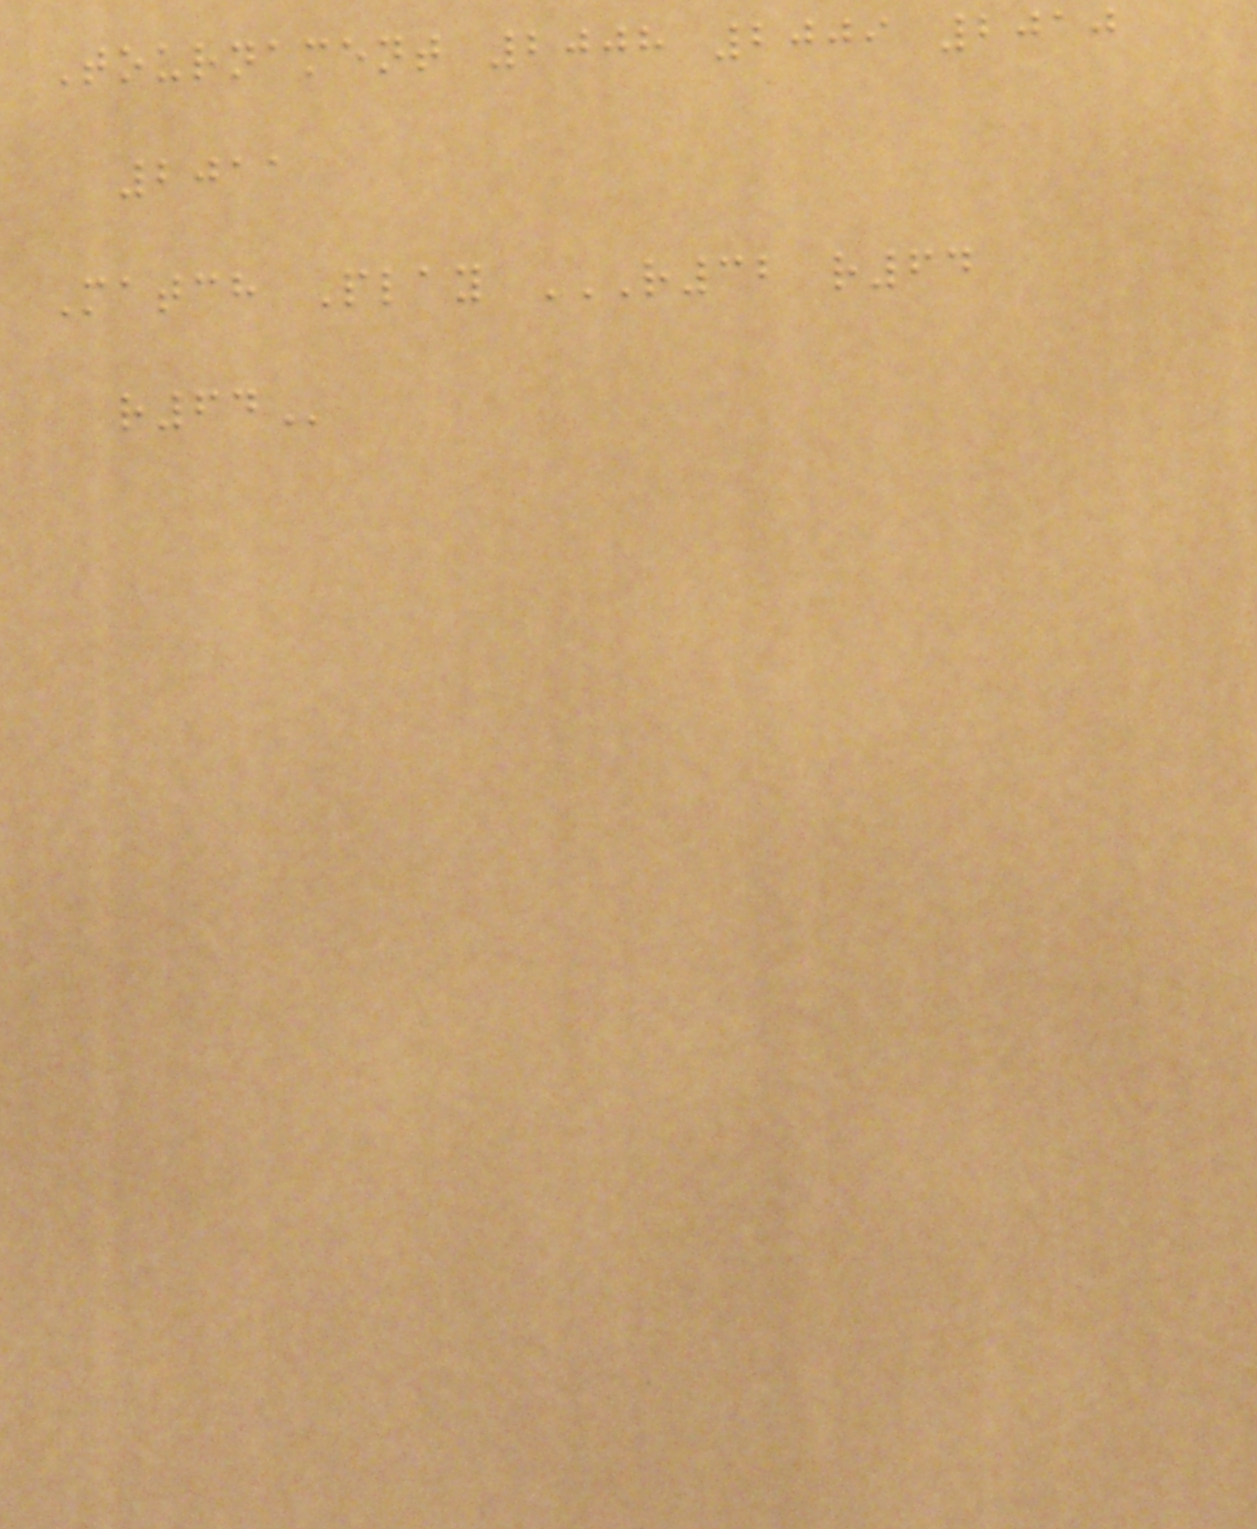Tournament 2008 2009 2010
2011
Match Play R32 R64
R64
